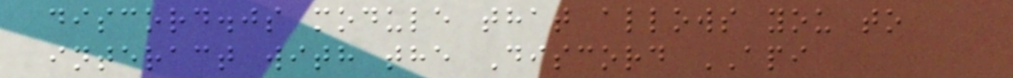discord.js module that allows you to
interact with the Discord API
